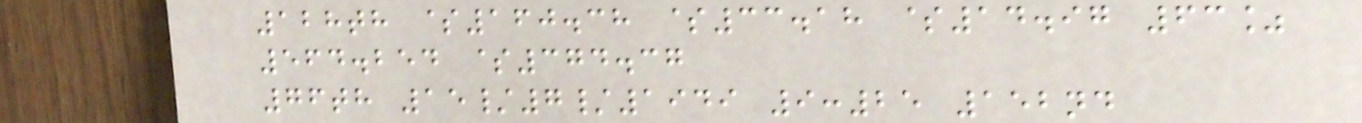128th $160.38 $33.18 $14.97 63%
564.254 $374.37
76th 15/7/1949 9:25 152nd
